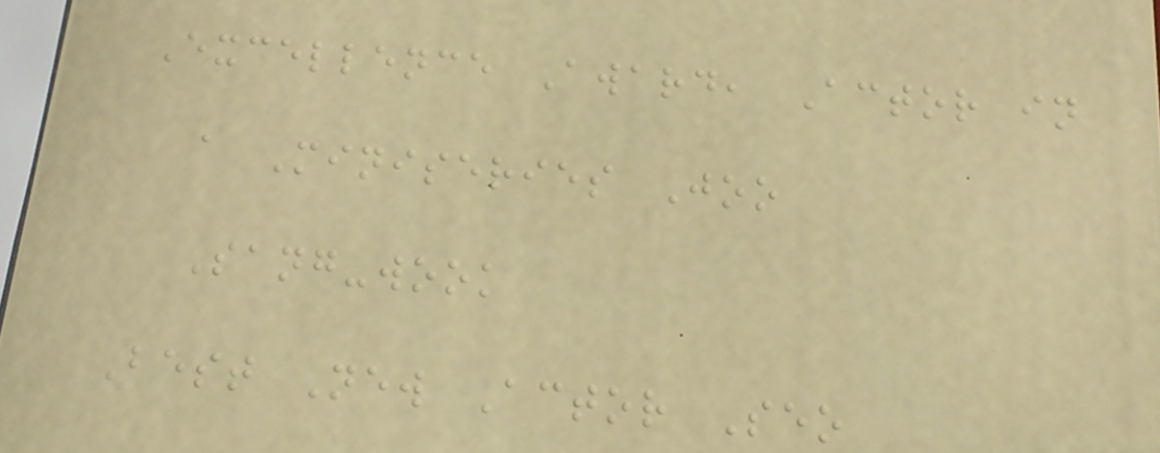Excellence Award, Actor in
a Miniseries Joo
Sang-wook
Best New Actor Seo
